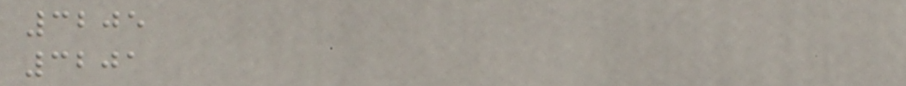3205
3201
